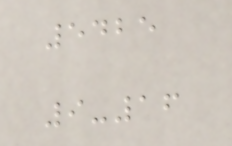5425
9-16
